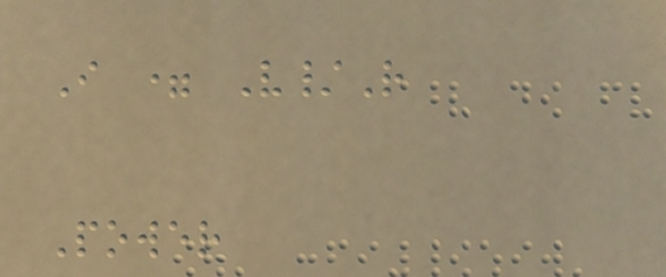I = V/R
Power
